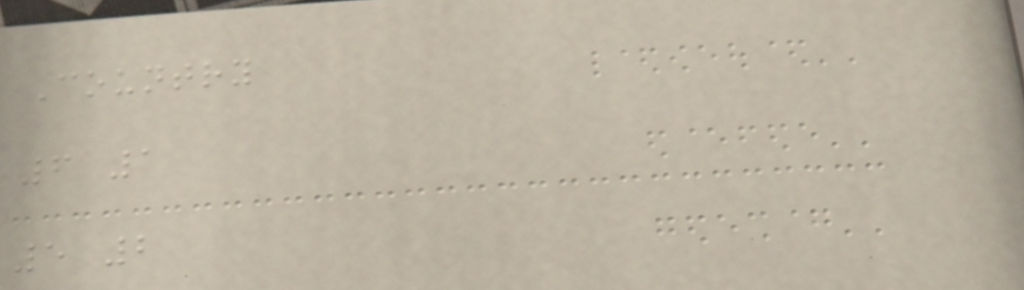Country
6 1
5 2
